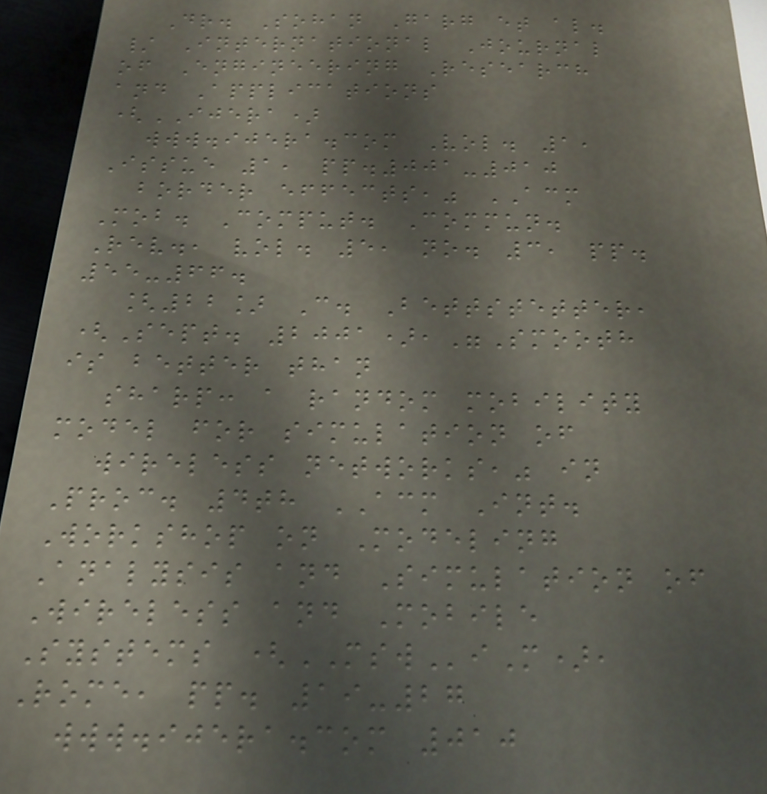Dr. Sohan Garg et al.
/ International Journal
of Engineering Research
and Applications
(IJERA)
www.ijera.com Vol. 1,
Issue 1, pp.001-010
border effects," ACM
Mob. Comput. Commun.
Rev., vol. 5, no. 3, pp.
55-66.
[22] C. Bettstetter,
(Sept. 2001),"Smooth
is better than
sharp: a random mobility
model for simulation of
wireless networks," in
Proc. 4th ACM Int.
Workshop on Modeling
Analysis and Simulation of
Wireless and Mobile
Systems (MSWiM),
Rome, pp. 19-27
www.ijera.com 010
